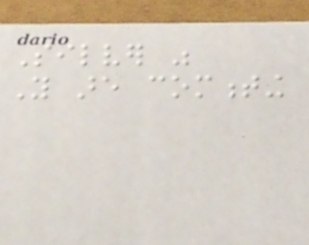Silver was
You are commenting
